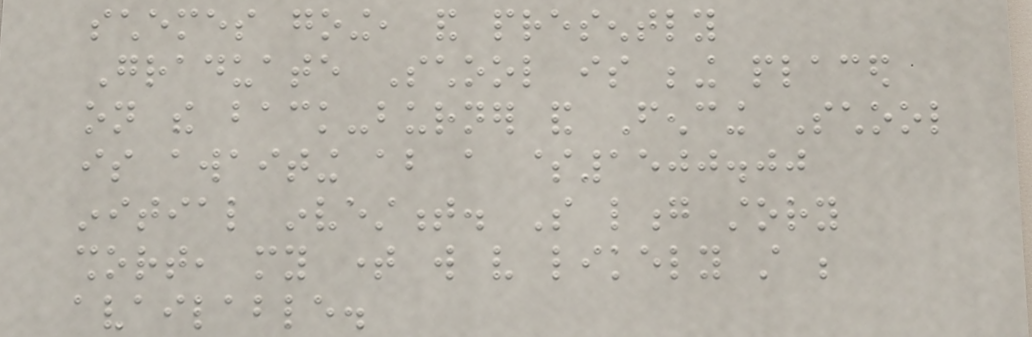schemes going, and presently
Graduate School is being placed
on the back-burner and Fencing School
is awaiting about a $1500.00
initial investment. So long story
short, my time will very likely still be
available.
